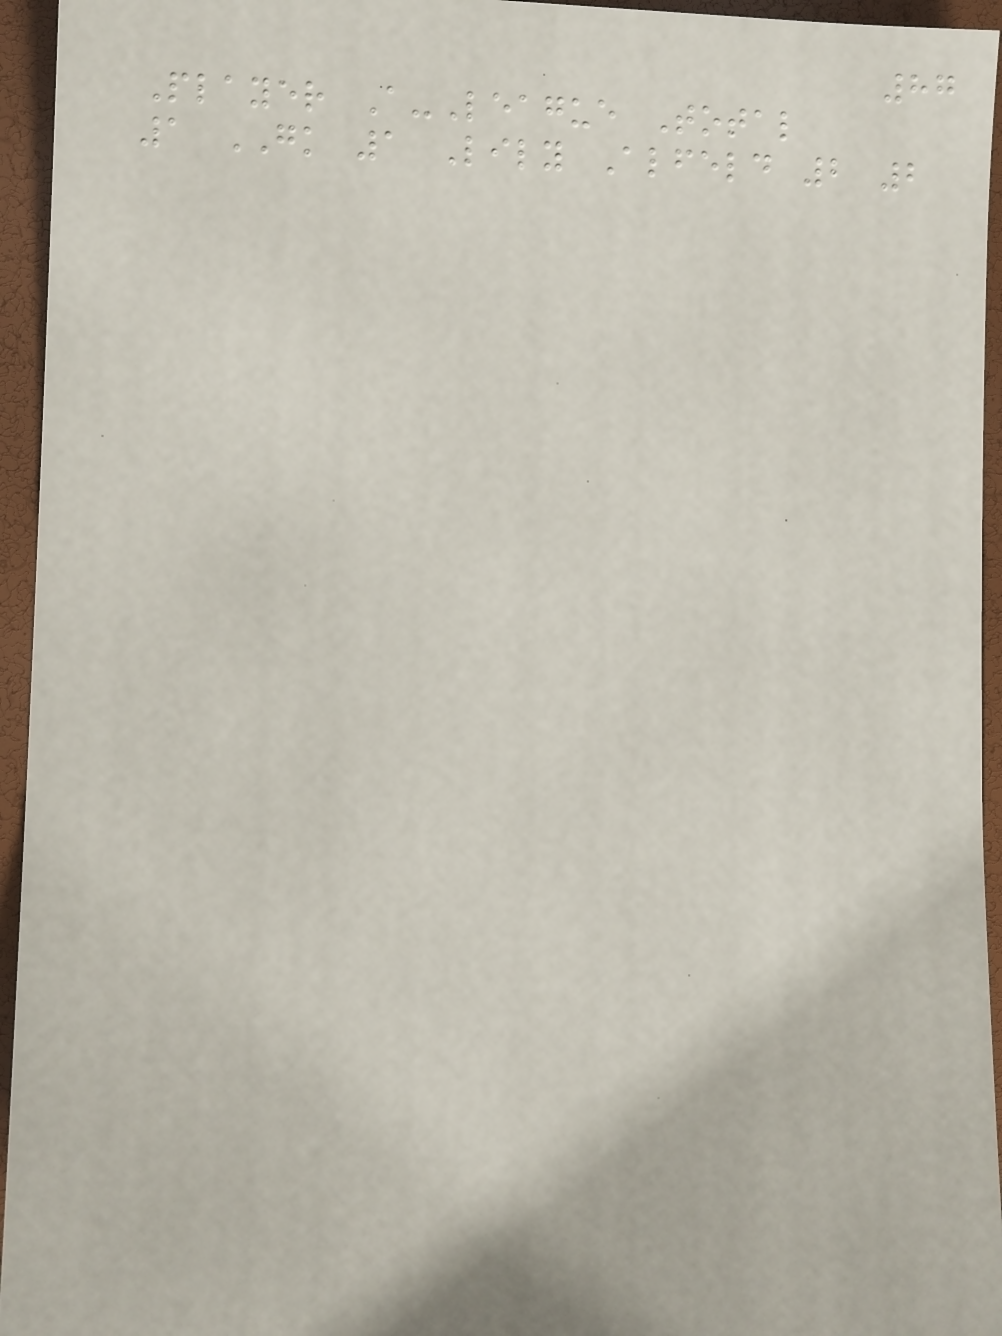87
Player A-League Total
1 GK 1 Lily Alfeld 2 2
